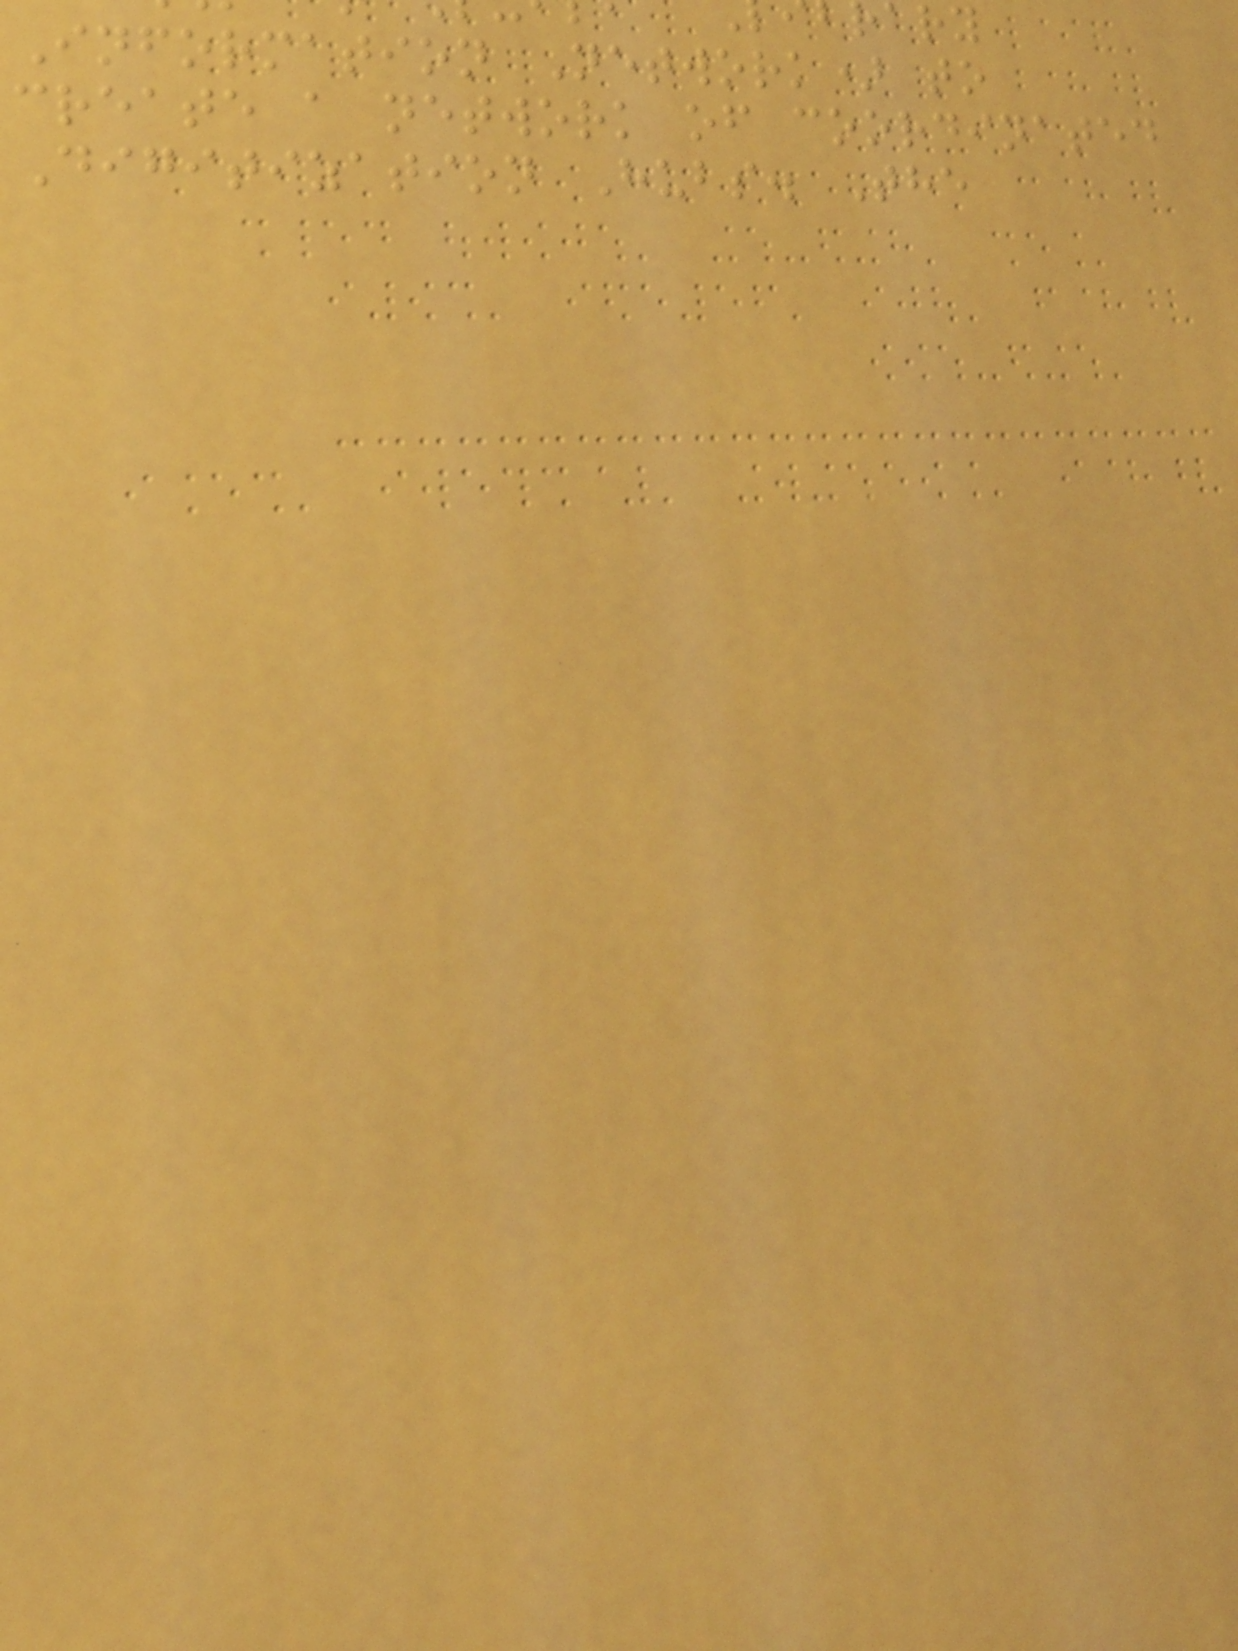Information Network) to
create a network of coordinated
Digitization Hubs. The
